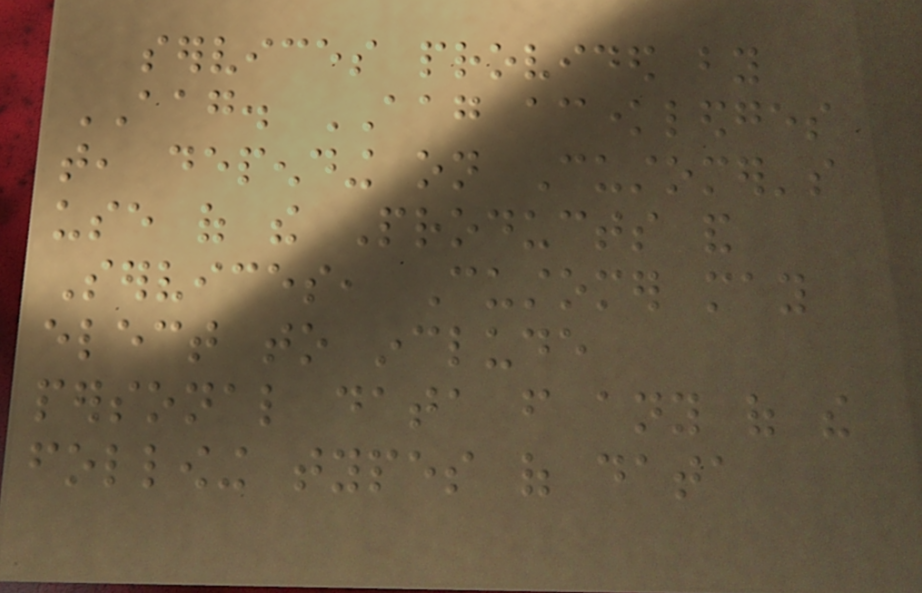services provided by
AAG. AAG acknowledges
that, depending on Customer's
use of the Products and
Services, Customer may
elect to include
personal data from any of the
following types of data
